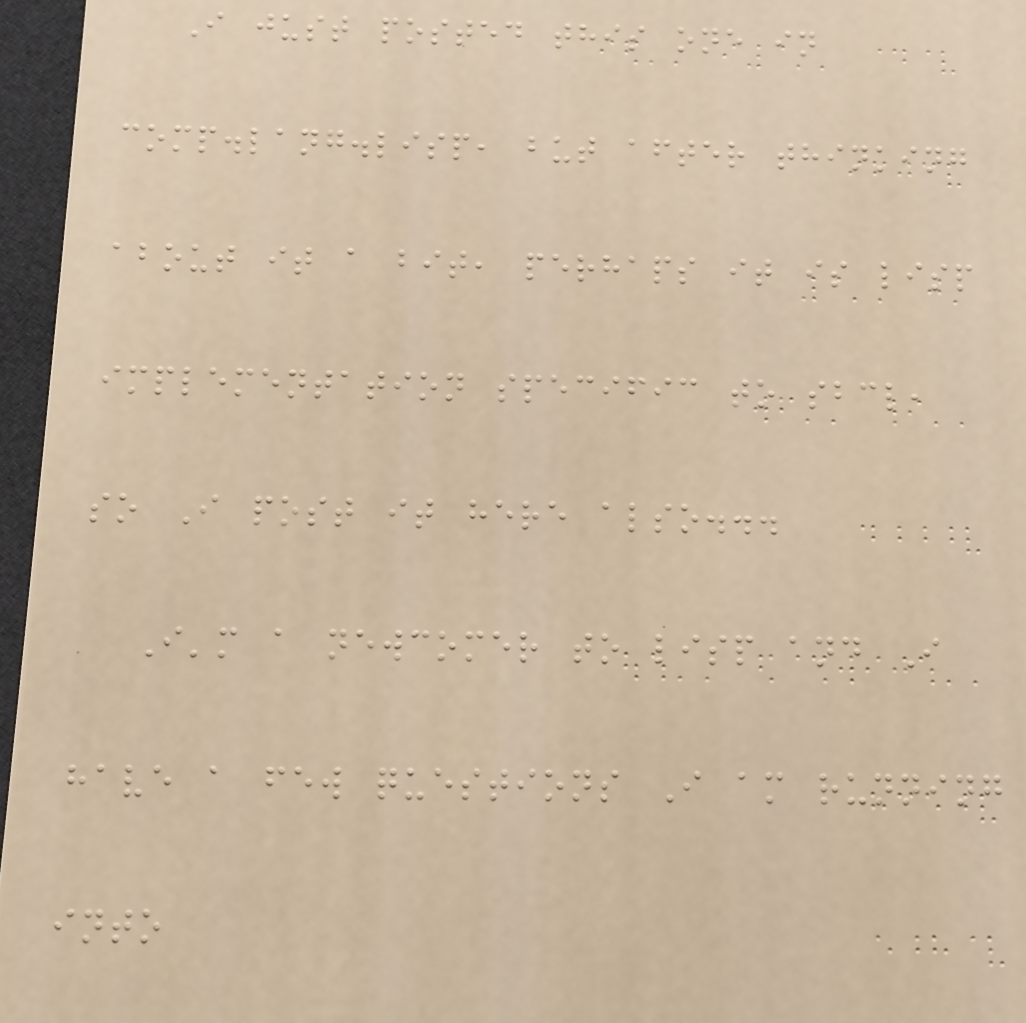I just posted this one in
comp.lang.lisp, but after thinking
about it a bit, perhaps it is lisp
implementation specific to sbcl,
so I post it here also...
I'm a newcomer to lisp and I
have a few questions I am running
into
